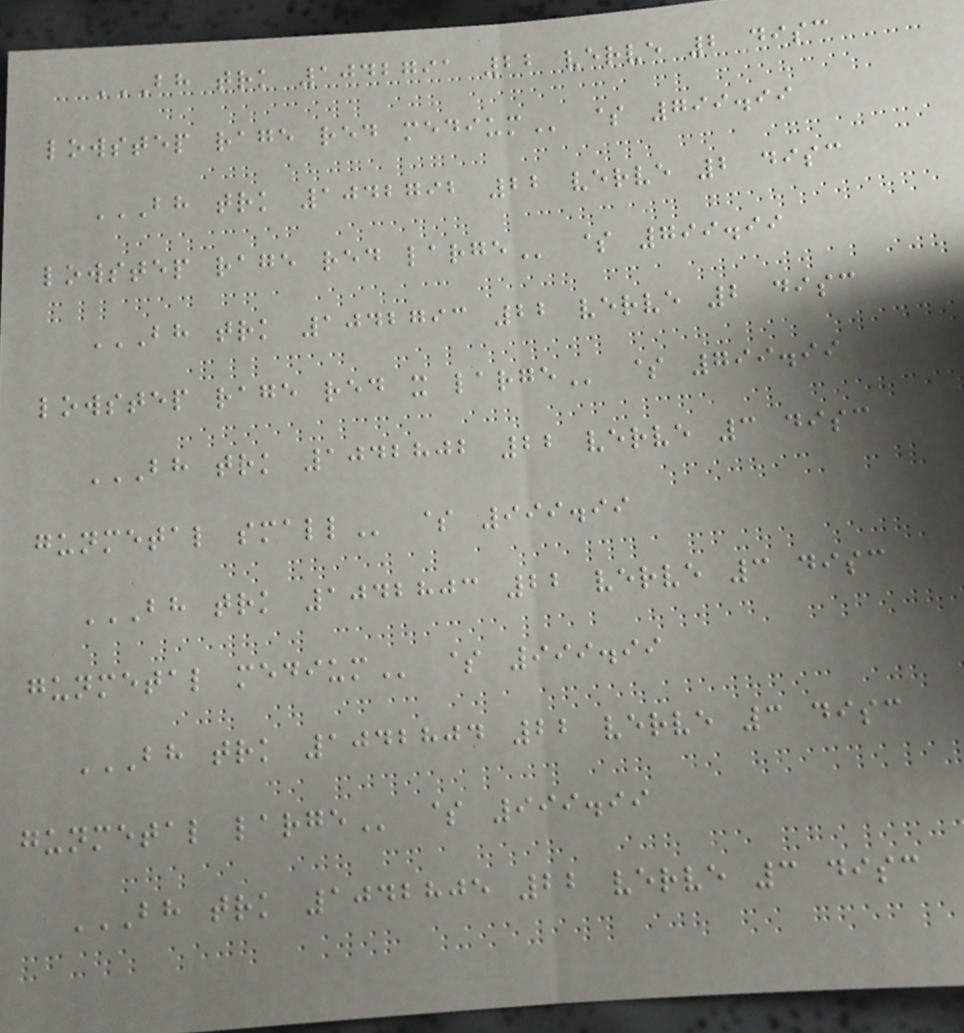BH TRK 1042791 22 VERVE 2 DISC
LOWSTEP RAGE RED MEDIUM $ 799.99
BH TRK 1042792 22 VERVE 2 DISC
LOWSTEP RAGE RED LARGE $ 799.99
BH TRK 1042793 22 VERVE 2 DISC
LOWSTEP RAGE RED X LARGE $ 799.99
BH TRK 1042802 22 VERVE 3 DISC
GUNMETAL SMALL $ 999.99
BH TRK 1042803 22 VERVE 3 DISC
GUNMETAL MEDIUM $ 999.99
BH TRK 1042804 22 VERVE 3 DISC
GUNMETAL LARGE $ 999.99
BH TRK 1042805 22 VERVE 3 DISC
